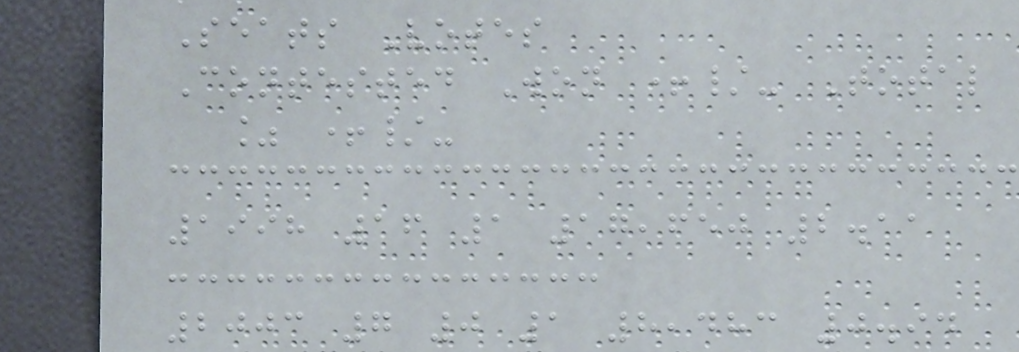Seats Votes
Contested Won +/- Total
% +/-
1998 16 1 17,650 2.11
2003 7 0 1 8,483 0.94
